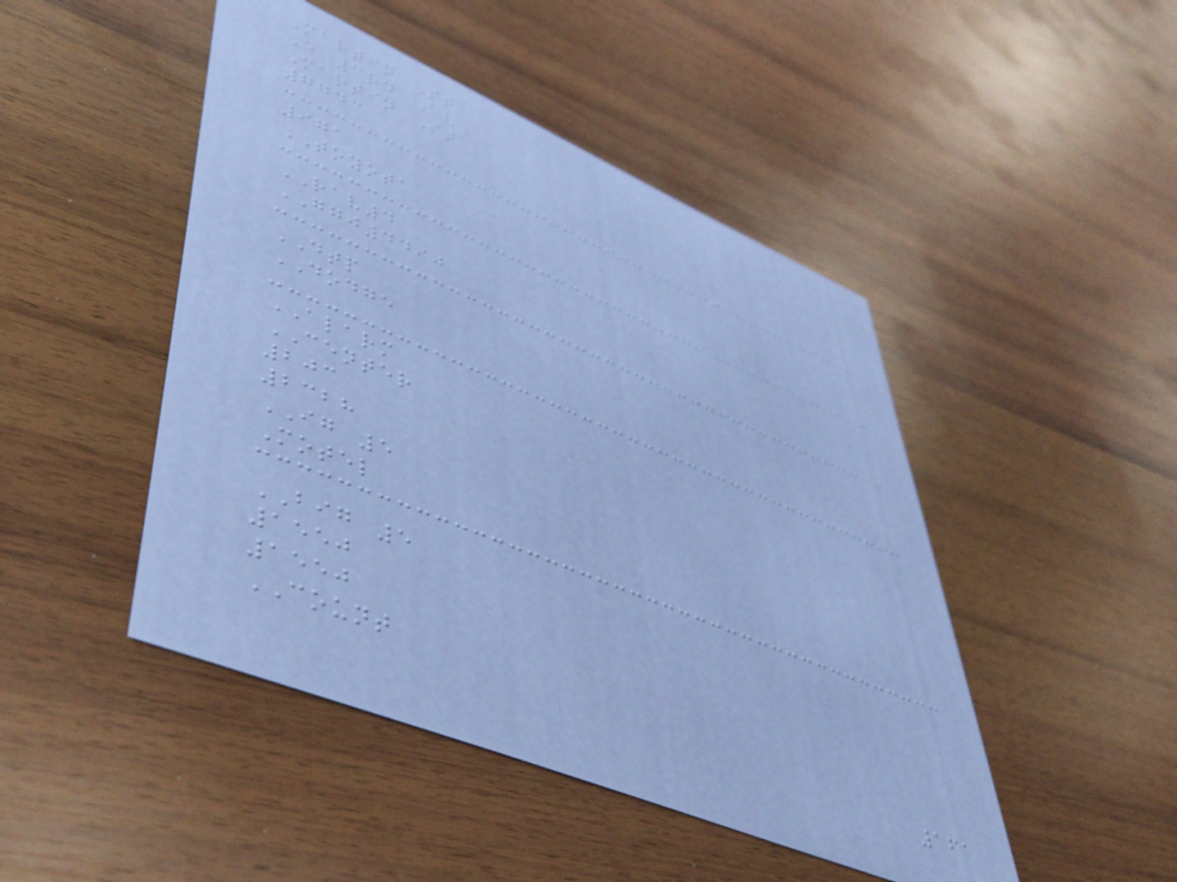Martin St
E 3rd Av
Martin St
7743
971
TOYOTA
RAV4
GGJ4490
DTP
DODGE
ALARM
CENTER
203
2328
IG 5
Motel
BIG 5
1550
1550
COUNT
161
